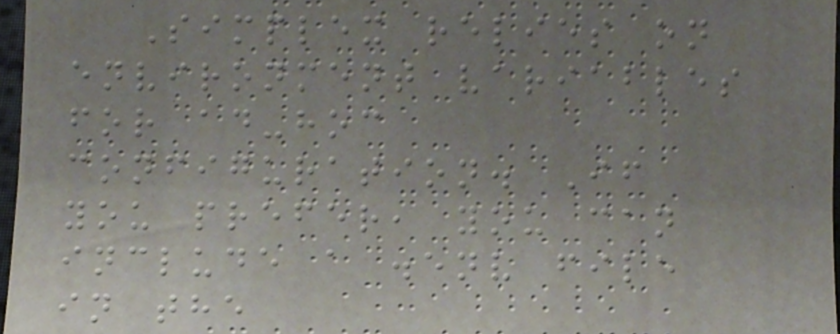Simplex relies on
environment variables
for ad-hoc
configuration. If
you prefer, you can
include a .env file
in the
